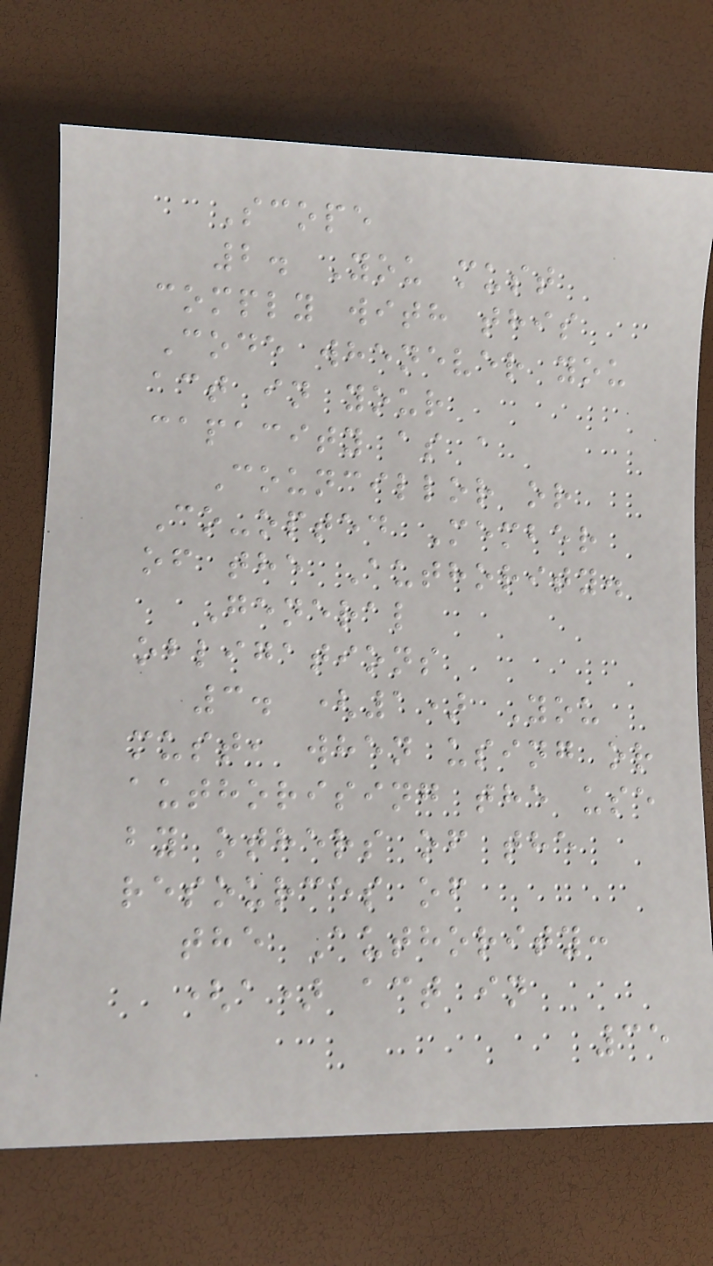Scope
2. You must
comply with this
Code whenever you
act in your
capacity as a
Councillor or
Co-opted Member
of the Authority.
General
obligations
3. (1) You
must, when using or
authorising the use
by others of the
resources of
the Authority:
(a) act in
35
